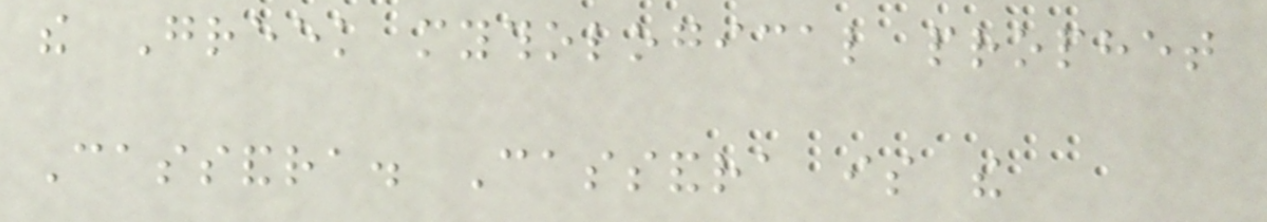the Greek mythological prophet
Cassandra. Cassandra is the
